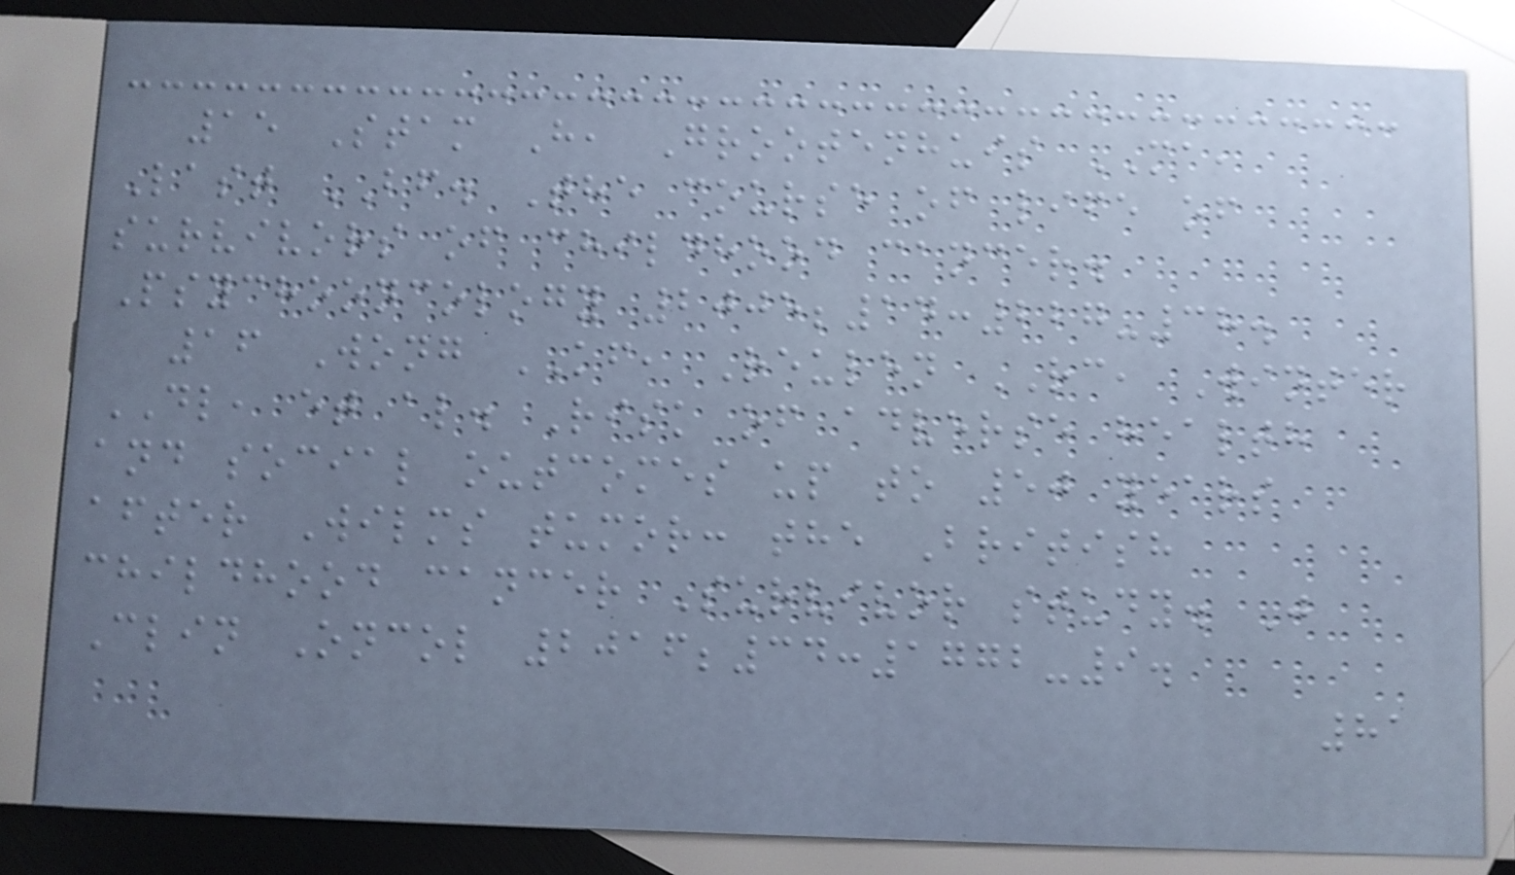15 Stam H, Grootenhuis MA,
Last BF. The course of life of
survivors of childhood cancer.
Psychooncology 2005;14:227-38.
16 Wong KF, Reulen RC, Winter
DL, et al. Risk of adverse health
and social outcomes up to 50 years
after Wilms tumor: the British
childhood cancer Survivor study. J
Clin Oncol 2016;34:1772-9.
81
